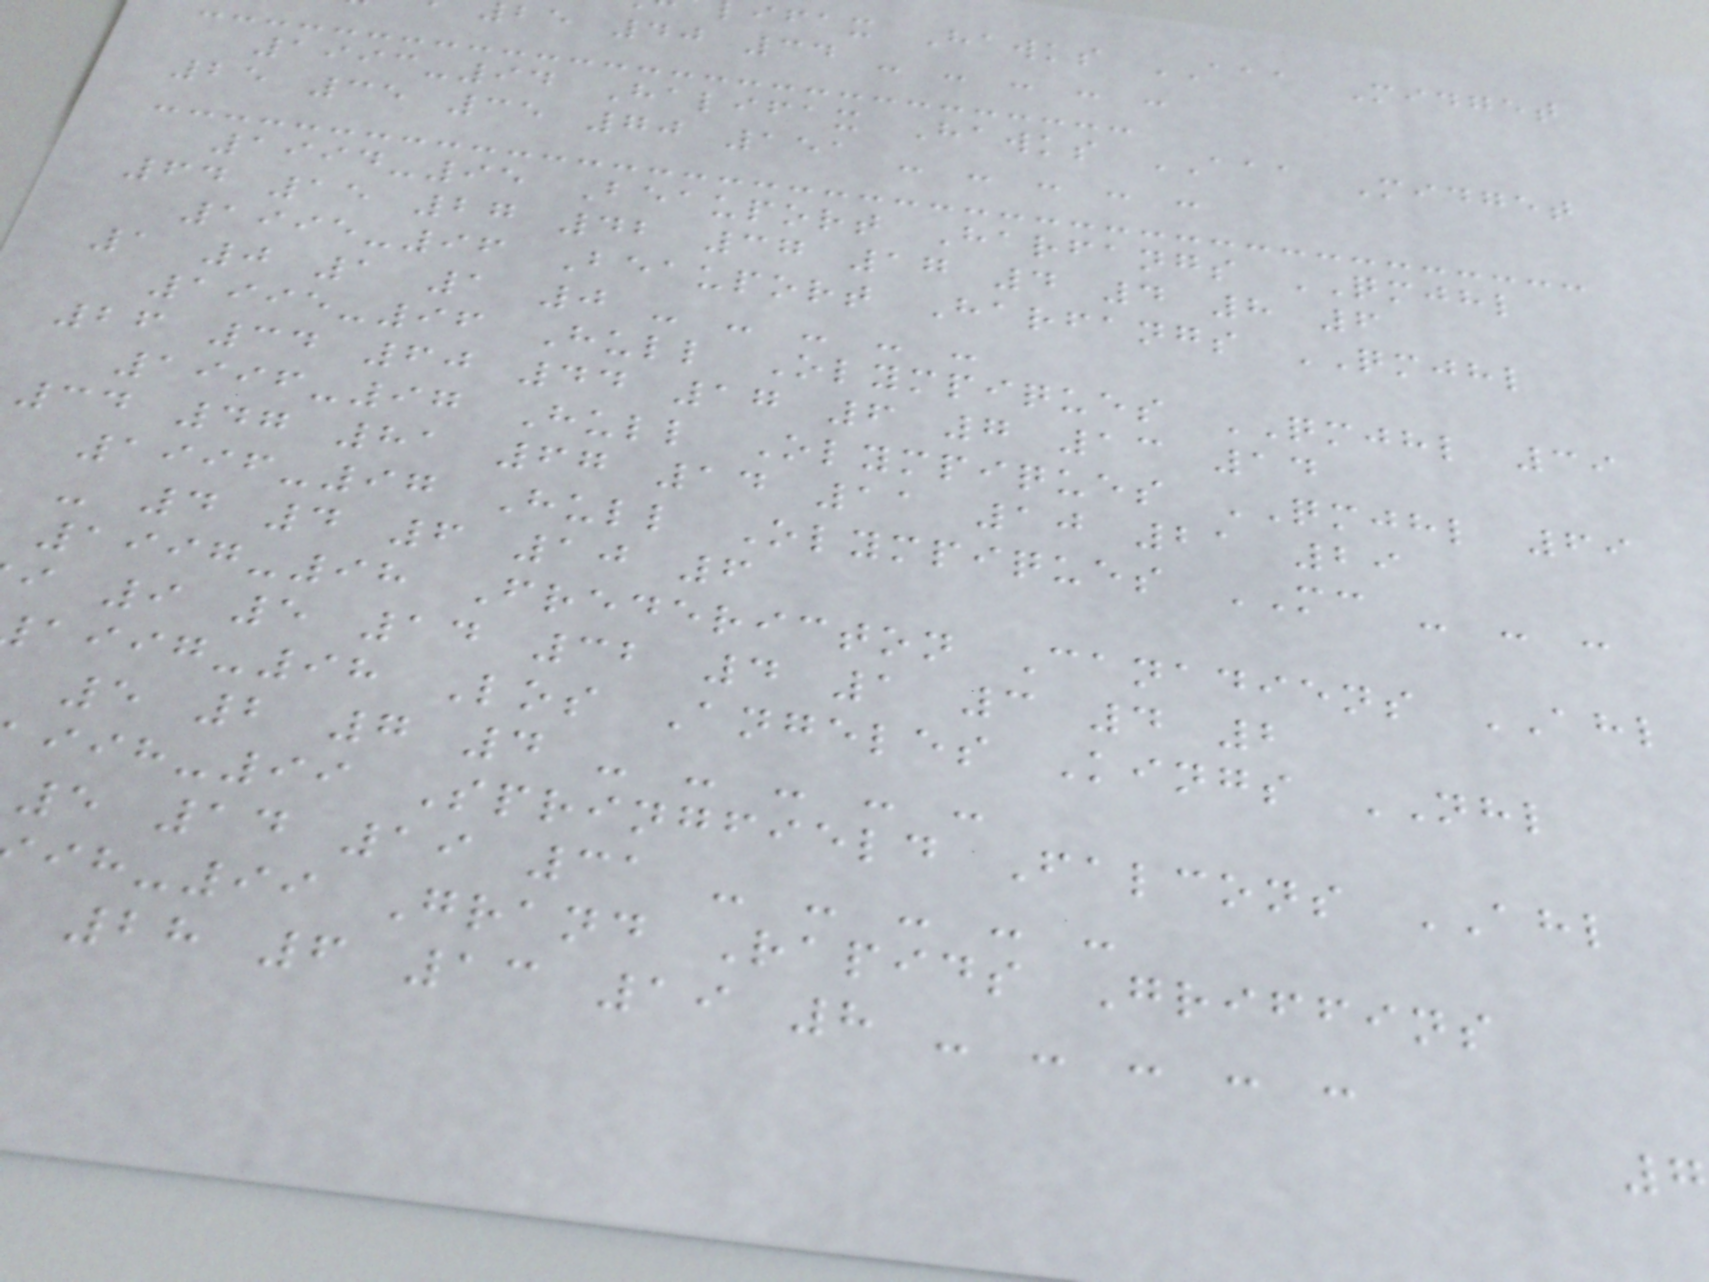ifax Hawks AAA Midget
be 40 34 - - - - -
1993-94 Halifax Hawks AAA Midget
25 35 35 70 151 - - - - -
1994-95 Beauport Harfangs QMJHL
64 15 27 42 37 17 4 4 8 6
1995-96 Beauport Harfangs QMJHL
1 0 1 1 0 - - - - -
1995-96 Hull Olympiques QMJHL 39
26 34 60 44 17 6 7 13 14
1996-97 Hull Olympiques QMJHL 69
34 47 81 67 14 11 10 21 29
1996-97 Hull Olympiques MC - - -
- 4 4 6 10 6
1997-98 Fredericton Canadiens AHL
i 9 5 14 32 4 1 3 4 2
-98 Los Angeles Kings NHL
5 2 7 4 - - - - -
-99 Springfield Falcons AHL
5 14 19 31 - - - - -
-99 Grand Rapids Griffins
28 6 13 19 8 - - - - -
